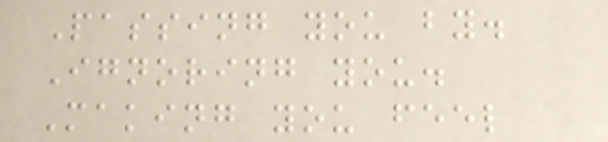Passing you by.
Ignoring you.
Making you feel
